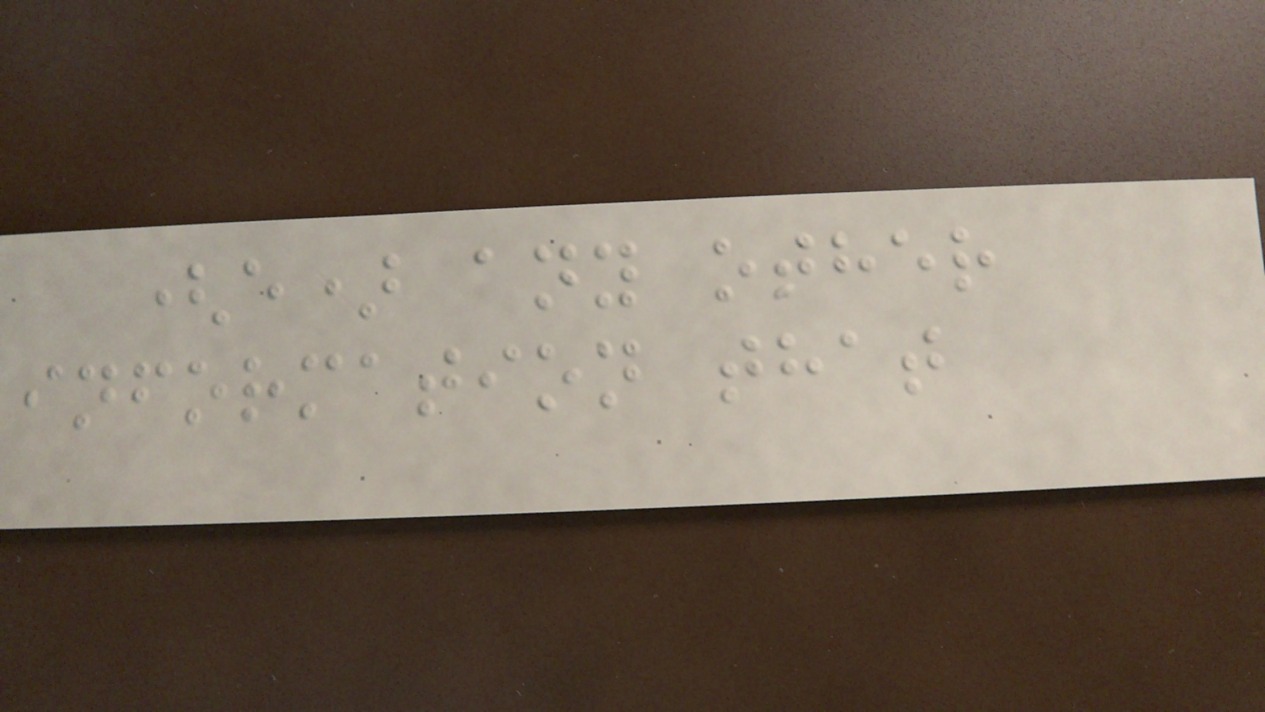(e) any other
information that
